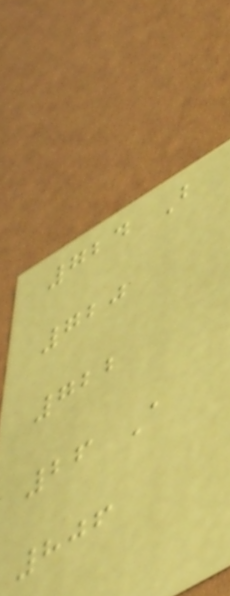724 B
720
722
26 A
806
